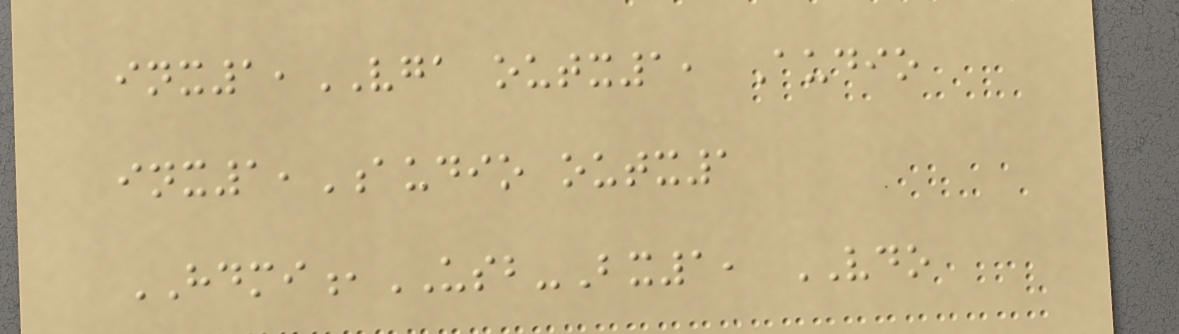inx1,VGA outx1, Audio
inx1,Audio outx1
HDMI,USB-Bx1, VDO
